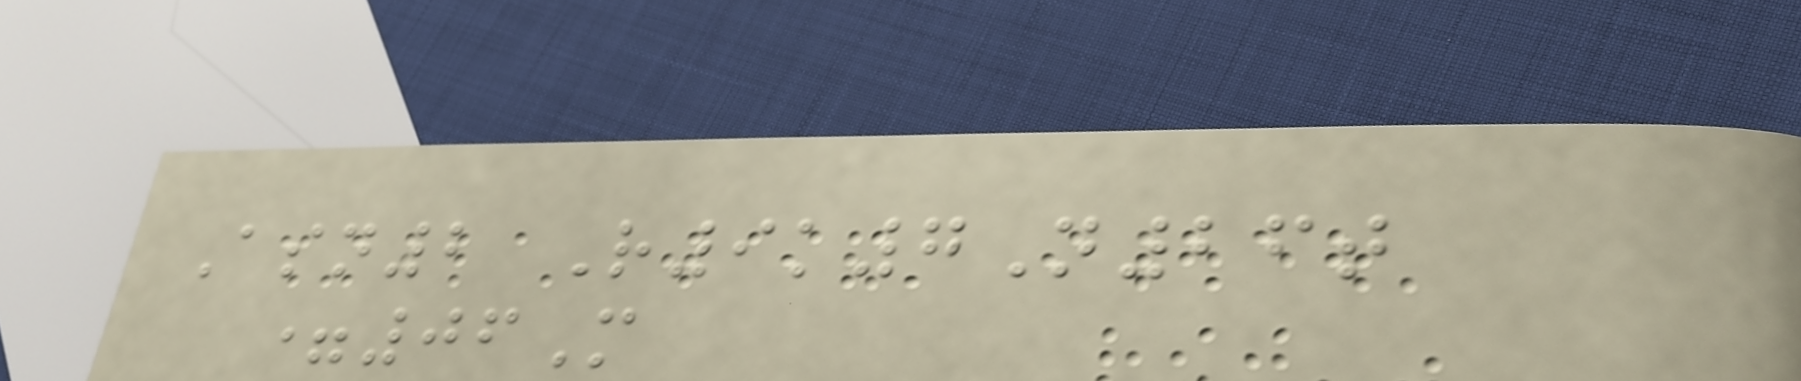Asn2 R9k7N26t
=06M
